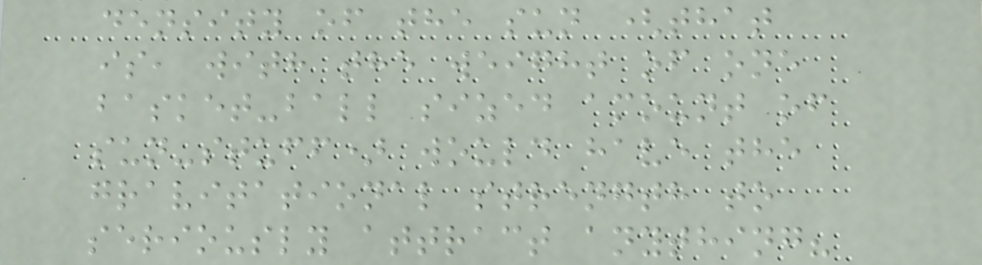density of the sun (that
is, with the weight of one
basket-ball sized amount of
sun-stuff) would have the
gravitational strength to
seriously attract anything?
